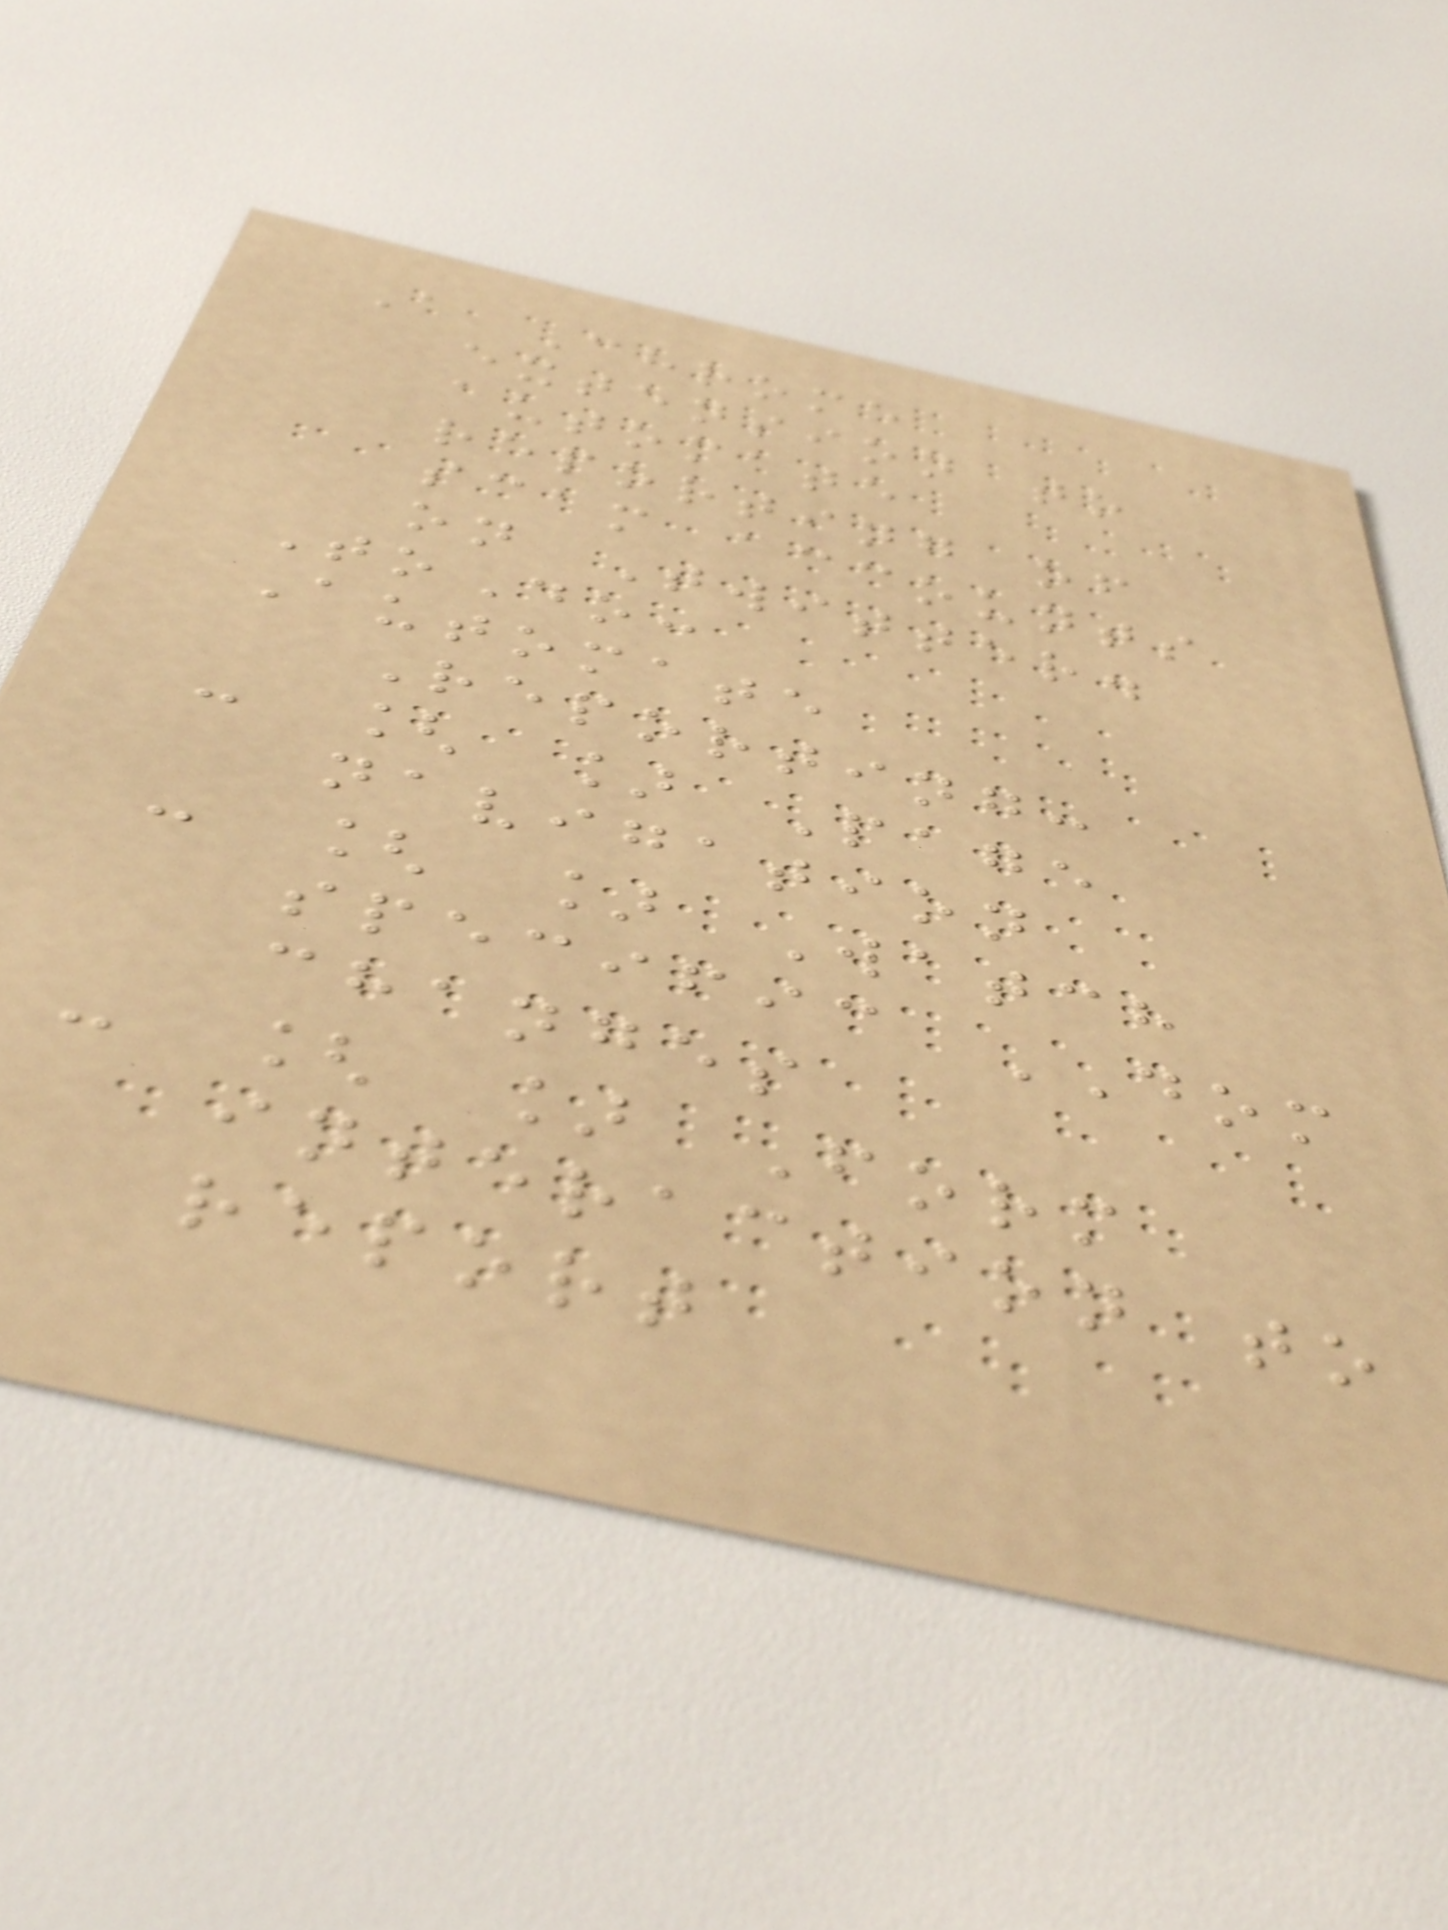A Chrome
extension to
automate
reporting of
scam accounts
on Twitter.
ToDo:
Automate
Reporting:
- [ ] Page
navigation
- [ ] Watch
specific DOM
changes
- [ ] Form
interaction to
report
